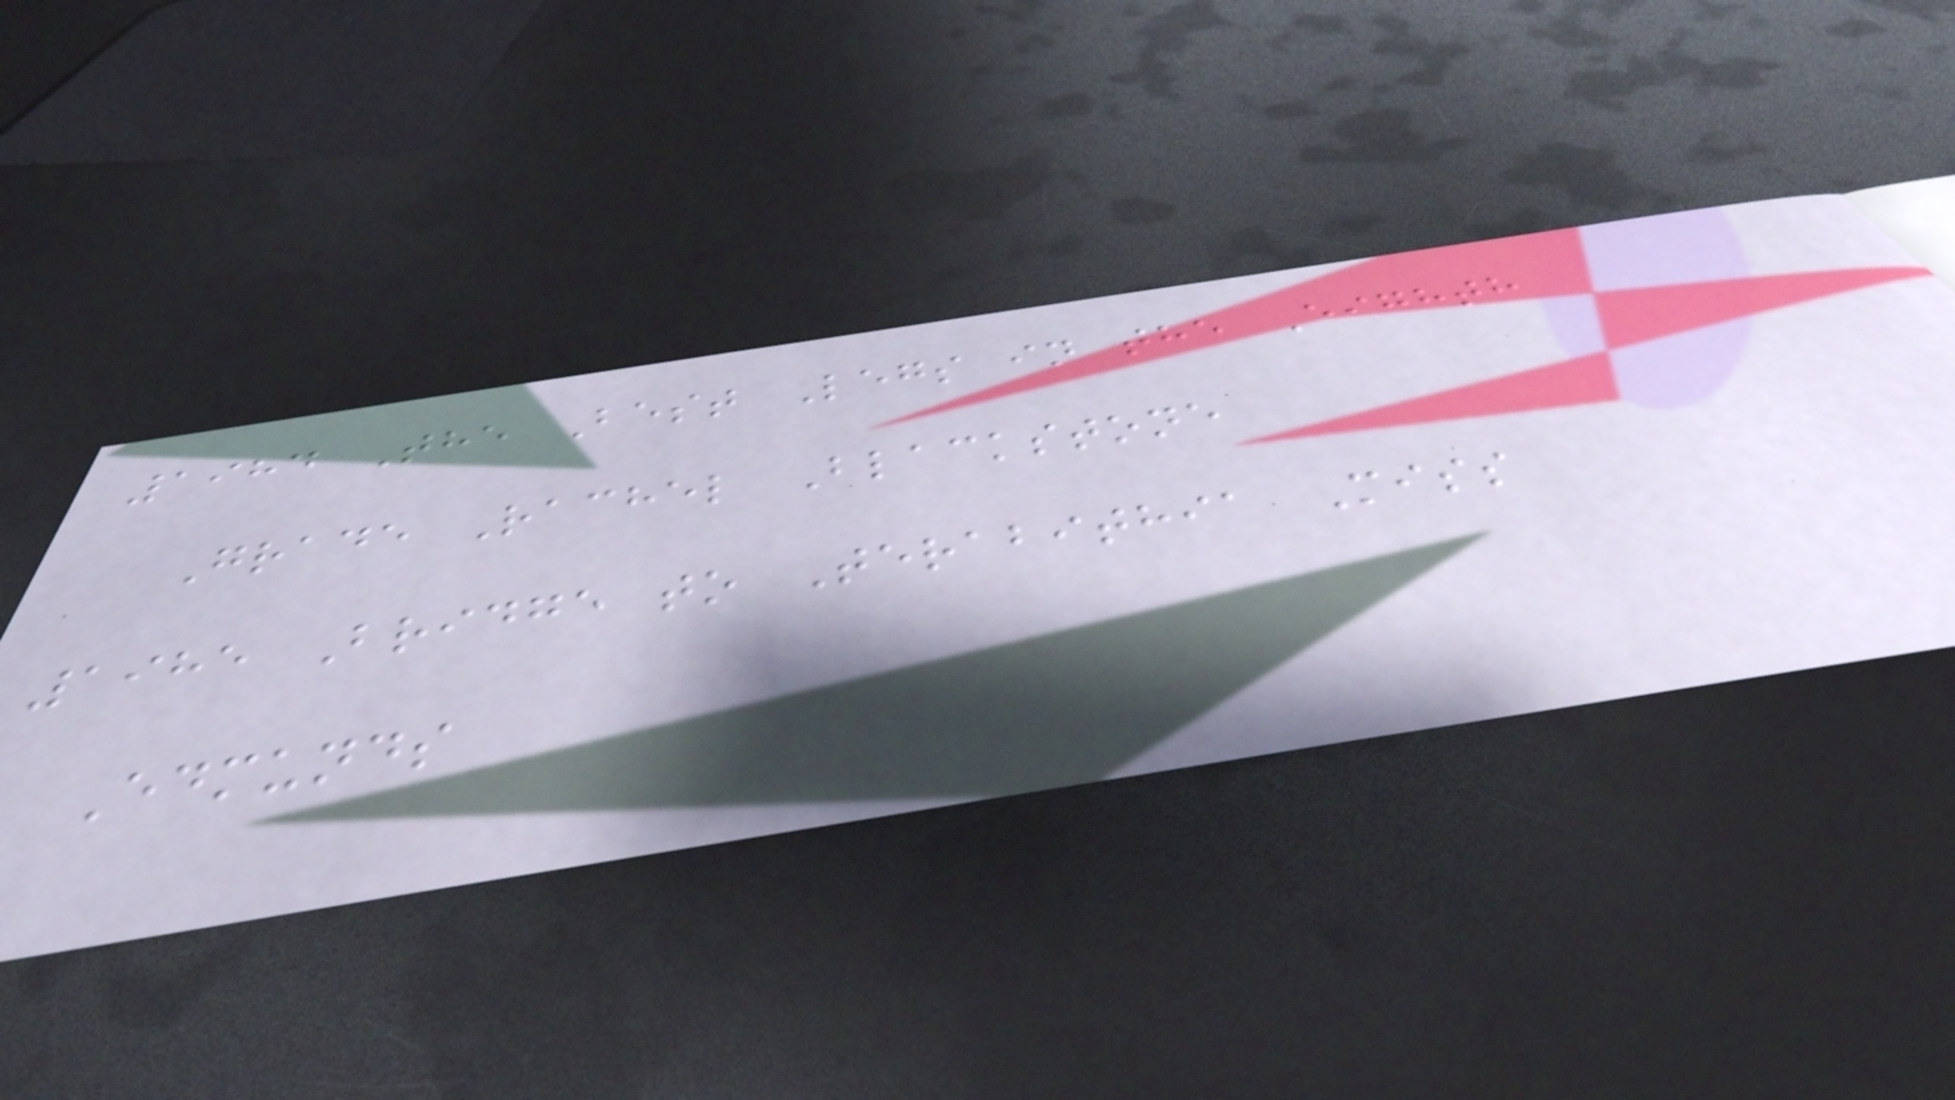1984 The Best Legs in the Eighth
Grade Rachel Blackstone
1985 Bridge to Terabithia Miss
Edmunds
